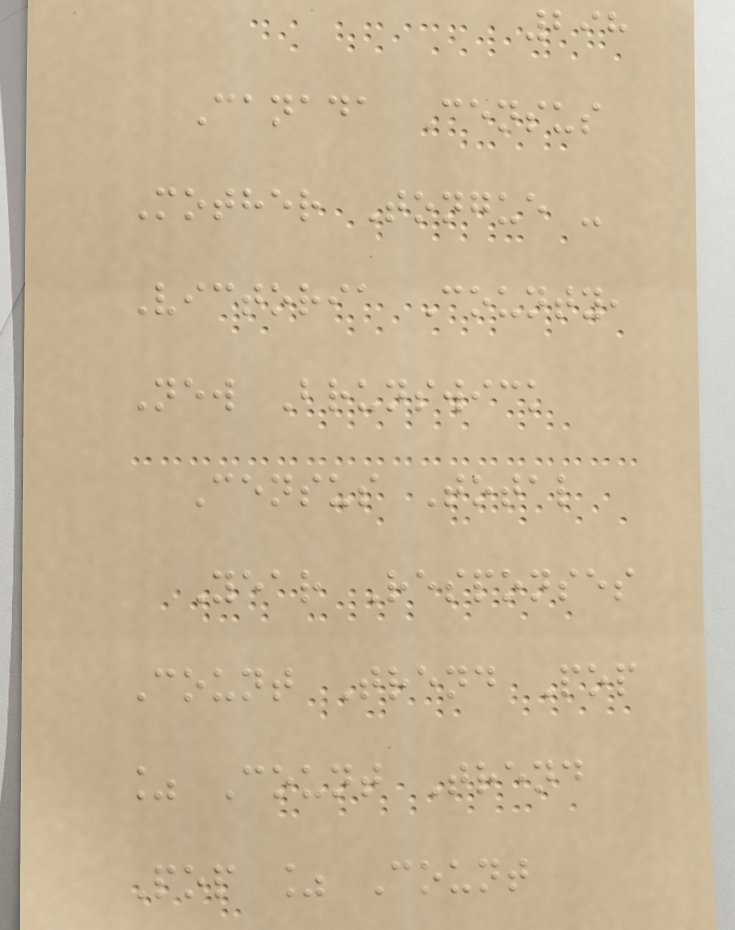298
Canada Census
Mother Tongue -
Victoria County,
New Brunswick
Census Total
Year Responses
Count Trend Pop
% Count Trend
Pop % Count
